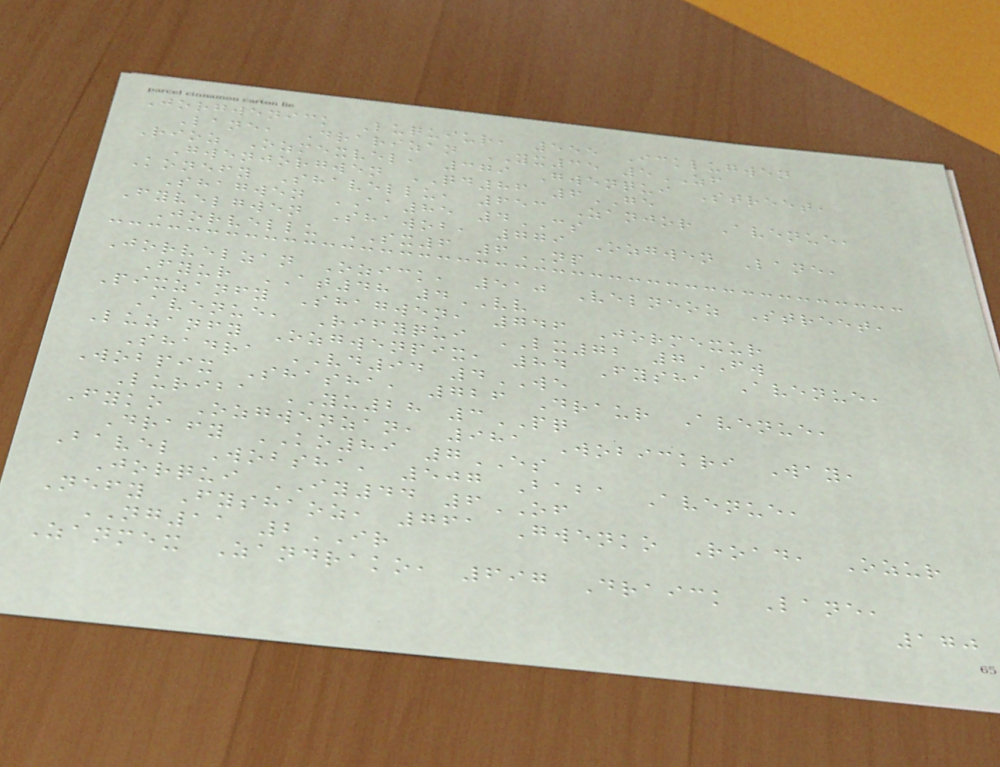Jorgwenick Luquiur, 555 Icklugwen
Lane, Drarizan YX35 5ZF
Rioz Ozmexvel, 379 Gwenqui Street,
Gwenjorgwen QD86 6GE
Konefy Shavellu, 653 Zanjor Avenue,
Shagwen AA85 4CS
Fyvelgwen Shawob, 779 Ozgwen Lane,
Jorvellu SX6 6NP
Jorvelzan Ozick, 510 Velneoz Street,
Fyur AT48 4VV
Pixzanfy Shagwen, 746 Jormexur
Avenue, Rifyqui LX72 7FW
Luzanfy Ozgwenpix, 84 Fysha Avenue,
Shadra VD94 4WE
Wobpix Shasha, 726 Draur Avenue,
Luriba YU28 3PQ
Fyko Ozgwenzan, 981 Wobickri Way,
Drafy KO89 7ES
Bavel Wobsha, 507 Baba Avenue,
Jorqui IY44 6OF
Nefy Fyshaoz, 761 Gwenko Road, Ozur
NG11 2IR
Zanmex Zandrako, 697 Draick Lane,
170
